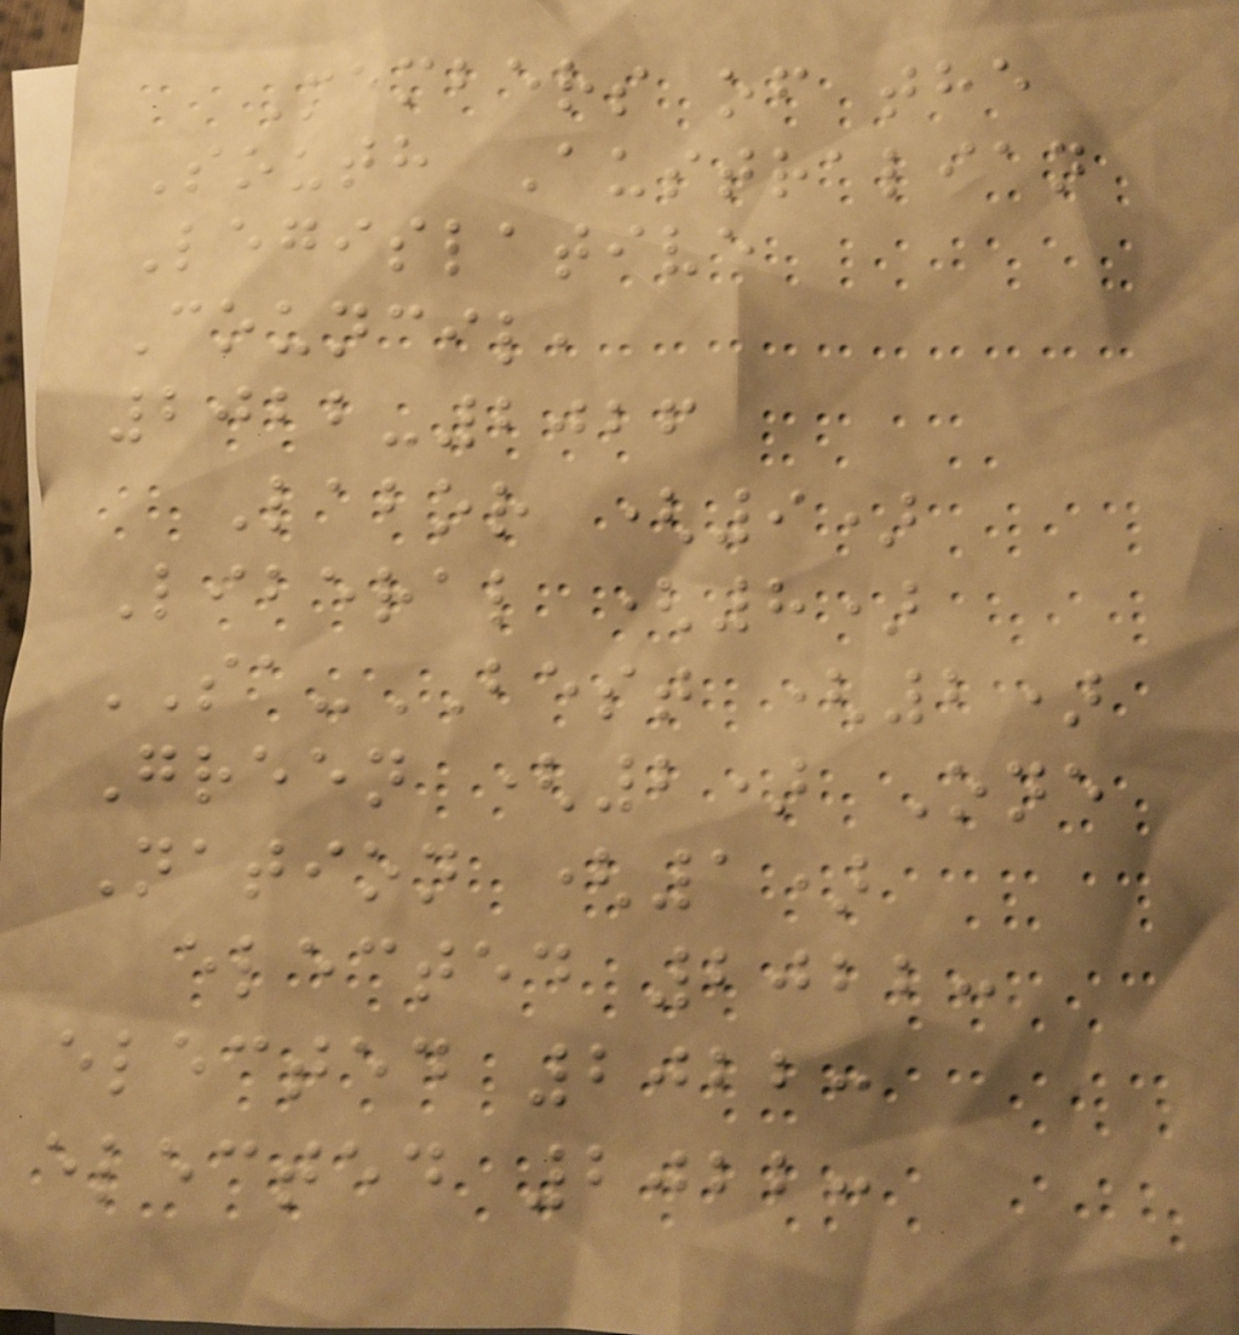Members of the
South Australian
Legislative
Council,
2022-2026
Labor (9)
Liberal (8)
SA-BEST (2)
Green (2) One
Nation (1)
elected 2022:
elected 2022:
elected 2022:
